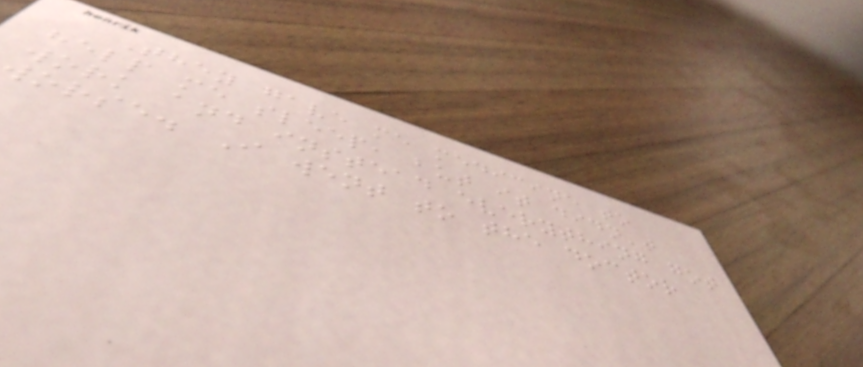They gave me medicine to
help me sleep, but it didn't
work and instead everything got
worse. I went to the doctor
